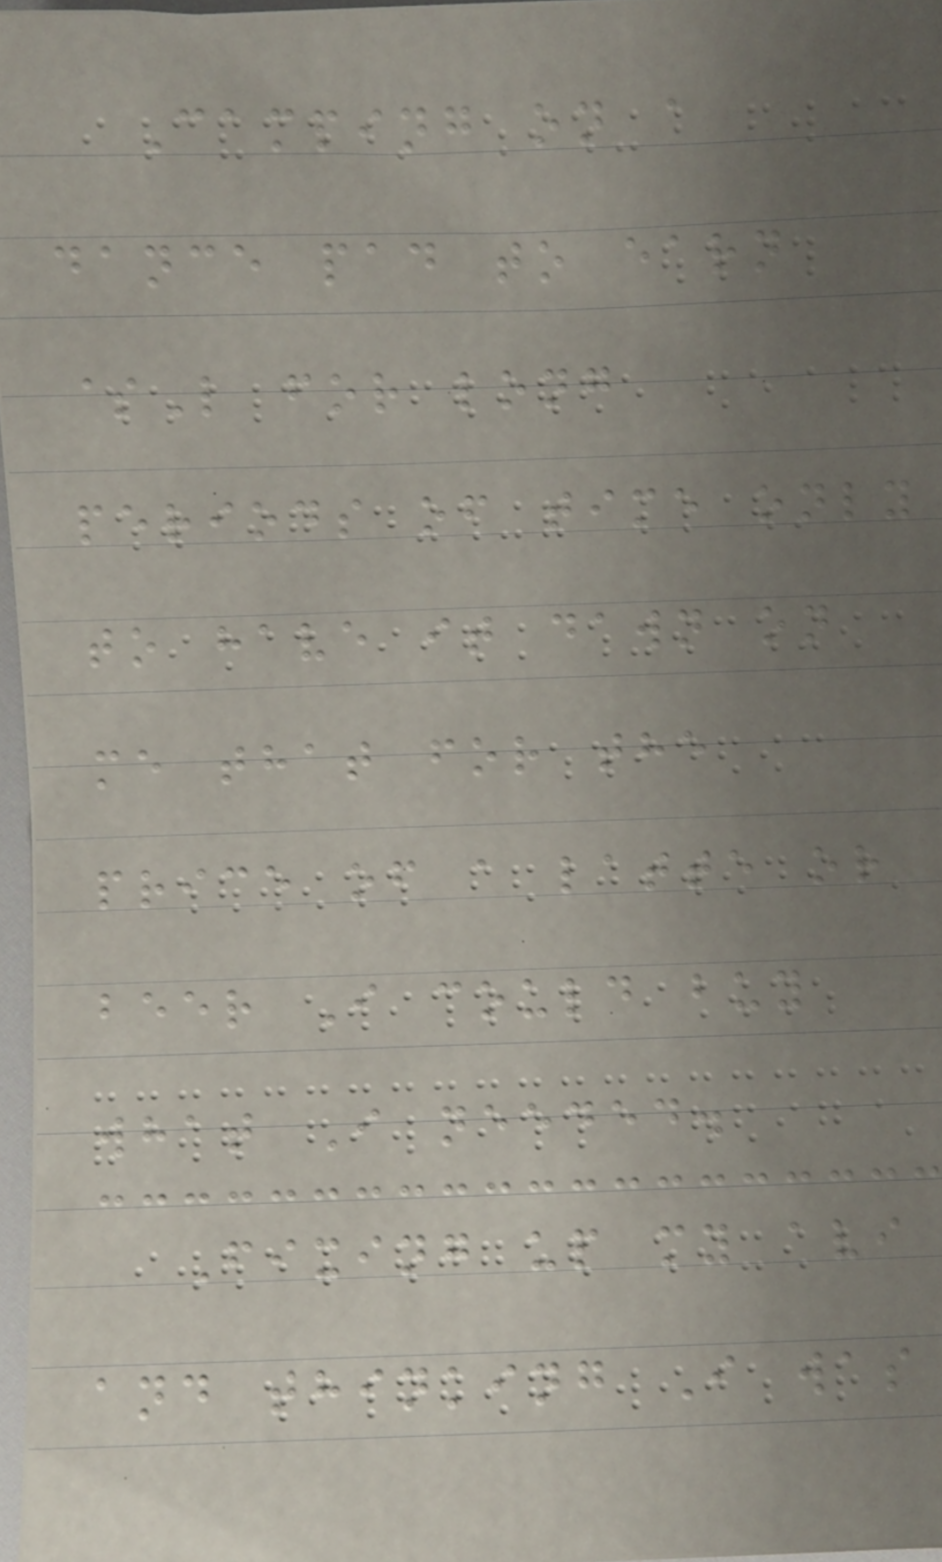Camping on a
dance pad to earn
$L for long
periods of time only
to have it dawn on
me that for the
price of a latte or
beer I could buy
what I needed.
Fixing up my avi
and thinking I was
